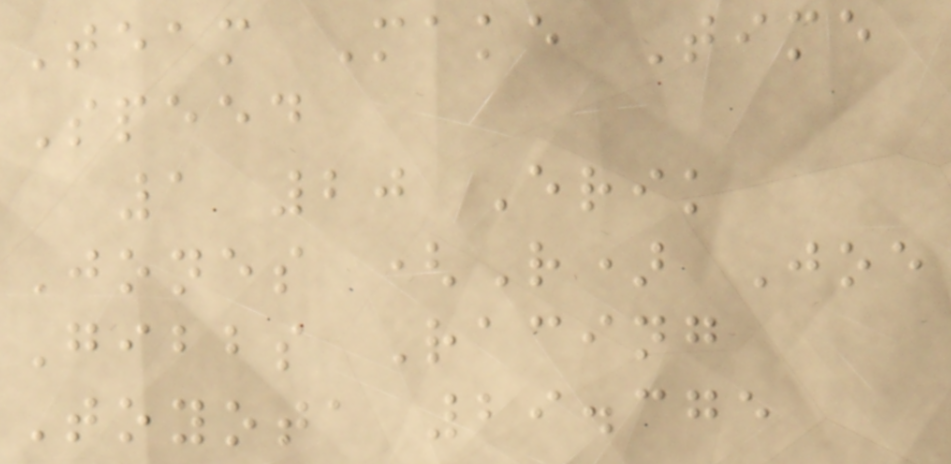Team Make Time
Speed
1 20 Erik
Jones (R) Joe
Gibbs Racing
Toyota 29.375
